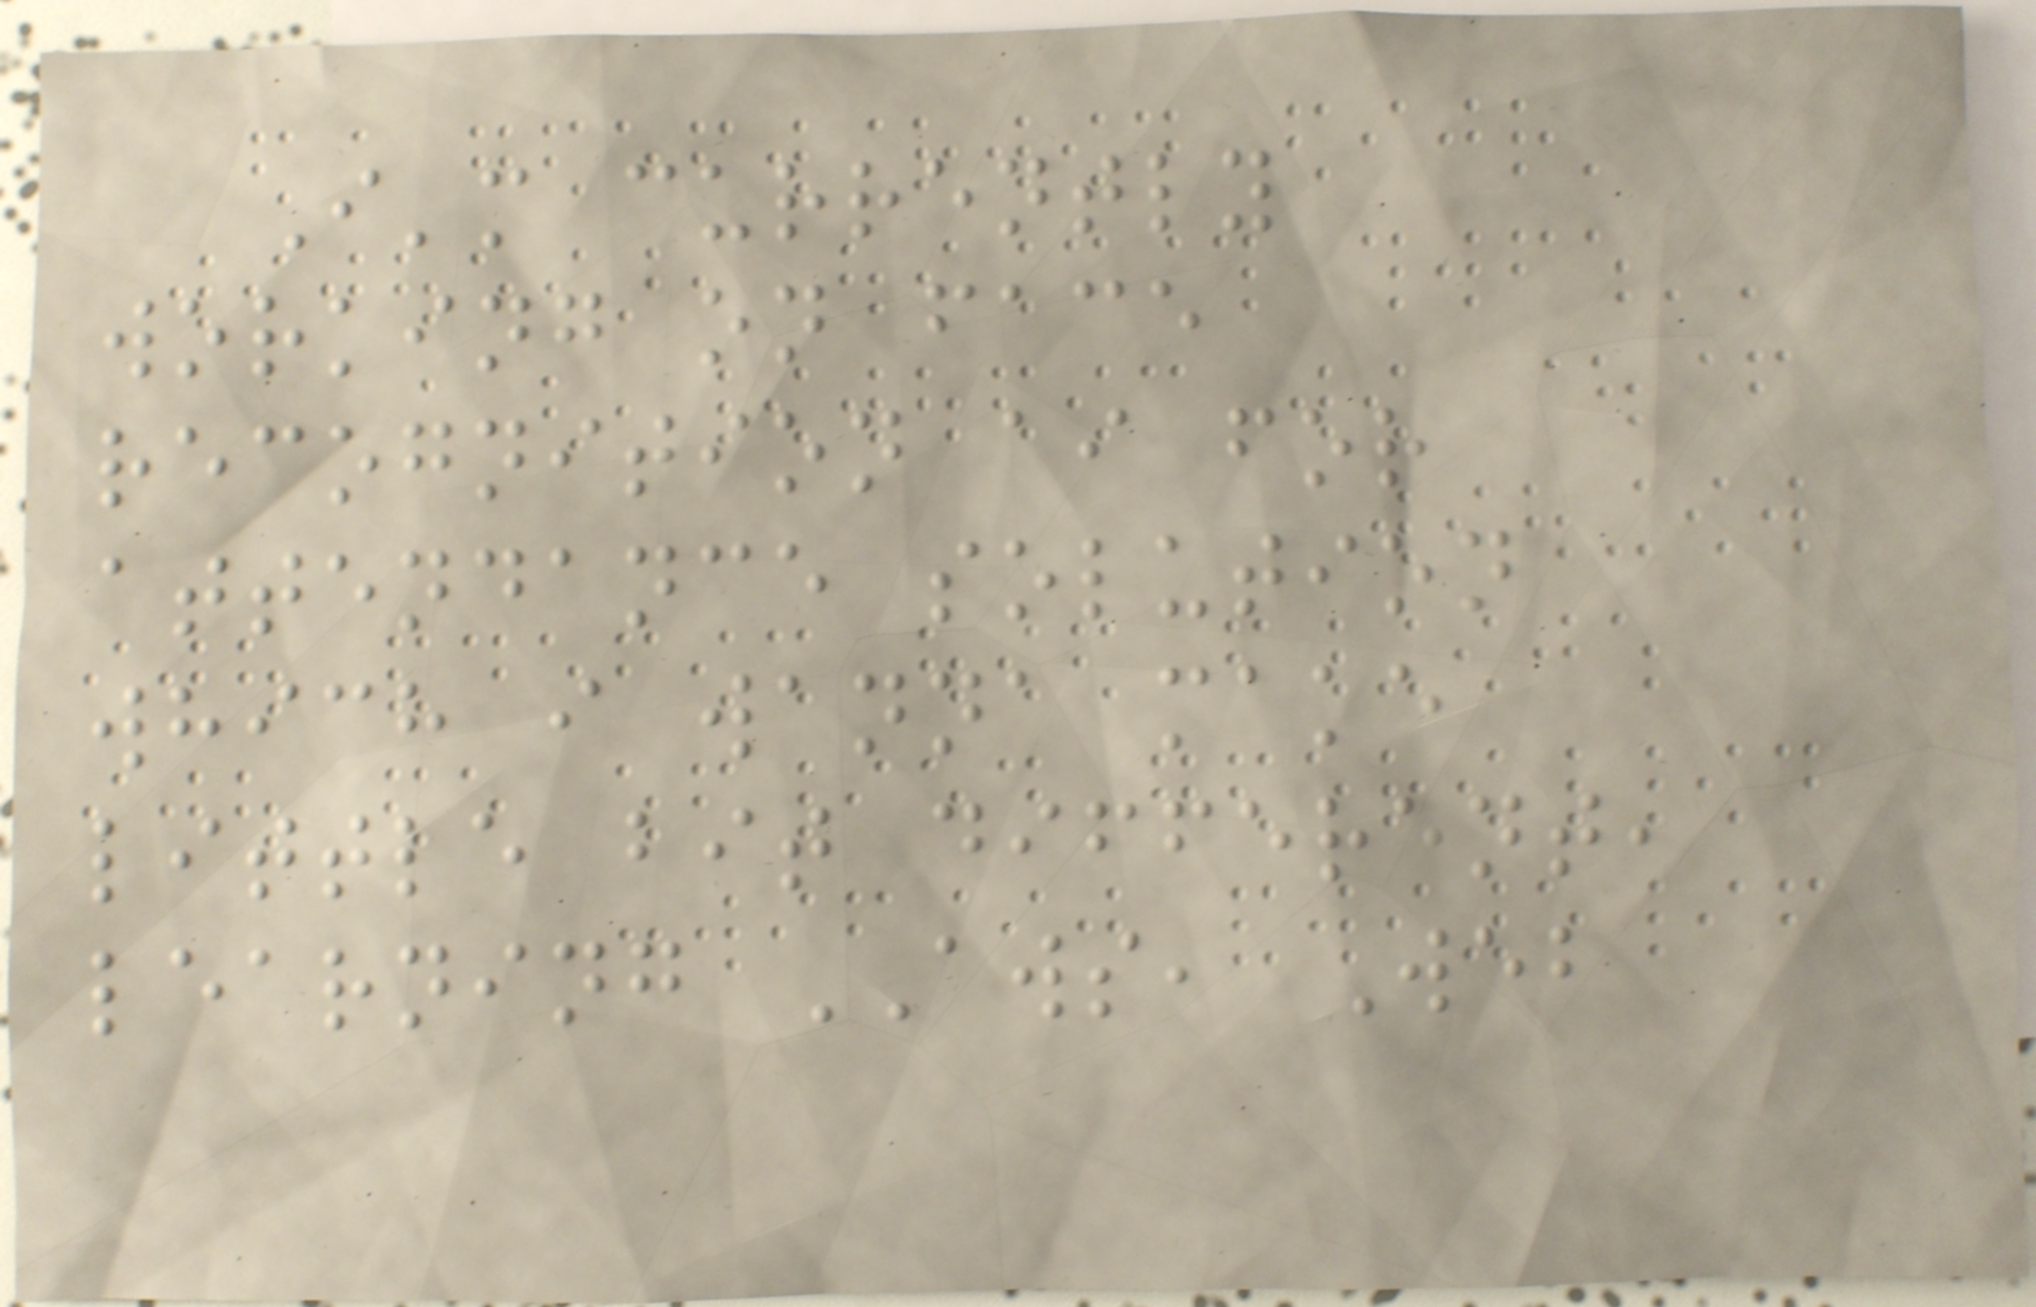I'm currently
working on face
recognition ai for
attendance solution
which i wanna make
little bit different,
learning AWS, Web
